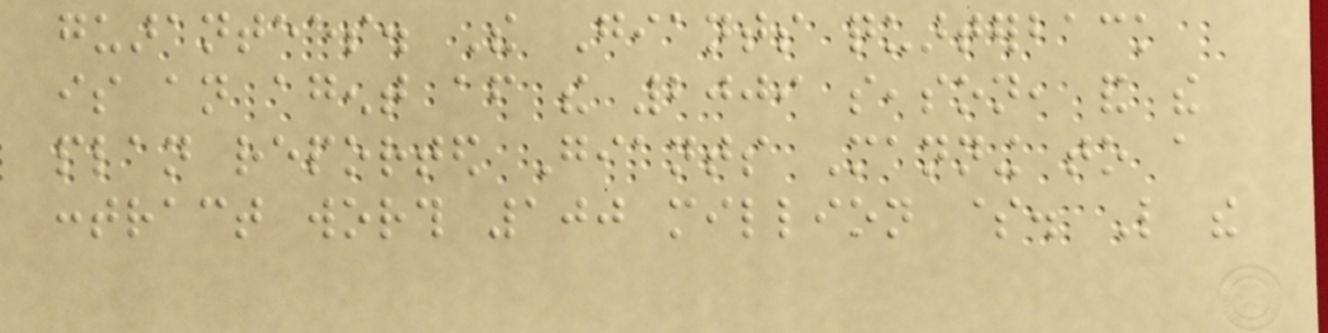guarantees. The Giants quarterback
is an agent after the 2009 season, and the
plan reported Giants Manning to a
contract worth 100 million $. Like the
